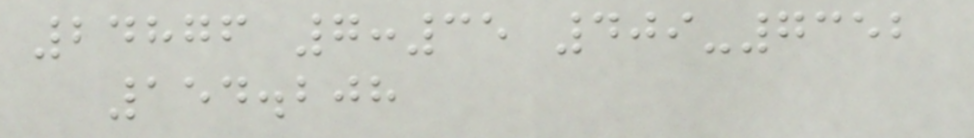24876 7:35 409-7352
154.208
